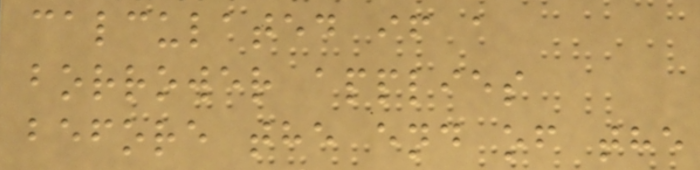calculated if a
borrower applies
before the end of the
